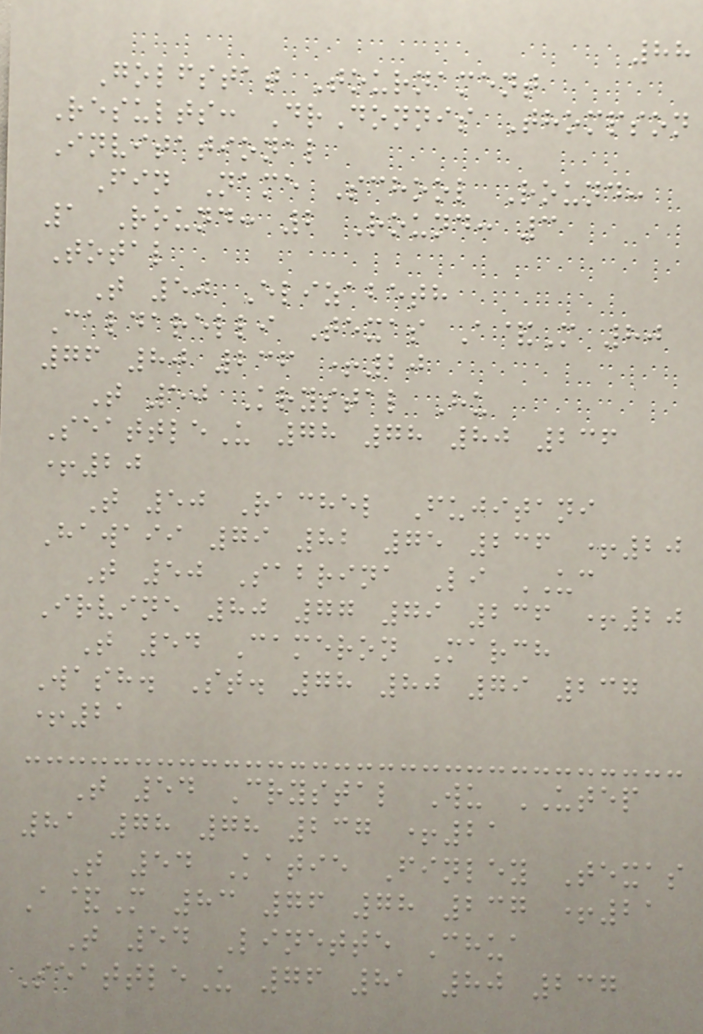88
Golfstat Tournament
Results: DrDonnis Thompson
Invitational
Fin Name School Round:
1 Round: 2 Round: 3
Total
T 50 Elizabeth
Caldarelli Texas A&M 80
76 80 236 +20
T 50 Krystal Hu
SeattleU 78 78 80 236
+20
T 50 Rachel Fujitani
Hawaii 79 82 75 236 +20
T 50 Sabrina Li UC
Irvine 80 77 79 236 +20
T 54 Cameron March
Wash. St. 78 80 79 237
+21
T 54 Crystal Wu UTEP
81 78 78 237 +21
T 54 Katie Finley Texas
A&M 83 76 78 237 +21
T 54 Linette Chua
SeattleU 76 81 80 237
